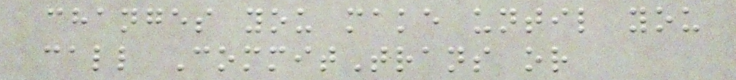changes you make until you
call CommitTrans or
